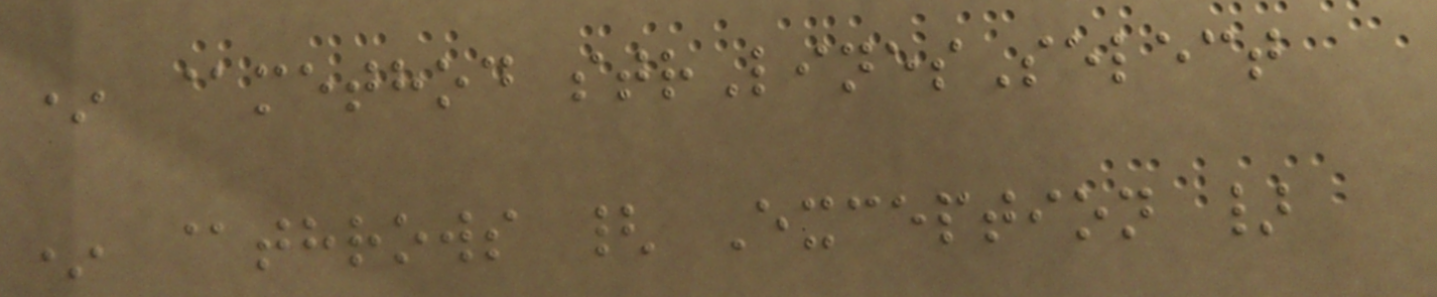* @method strLinesSelect
* @throws { Exception }
